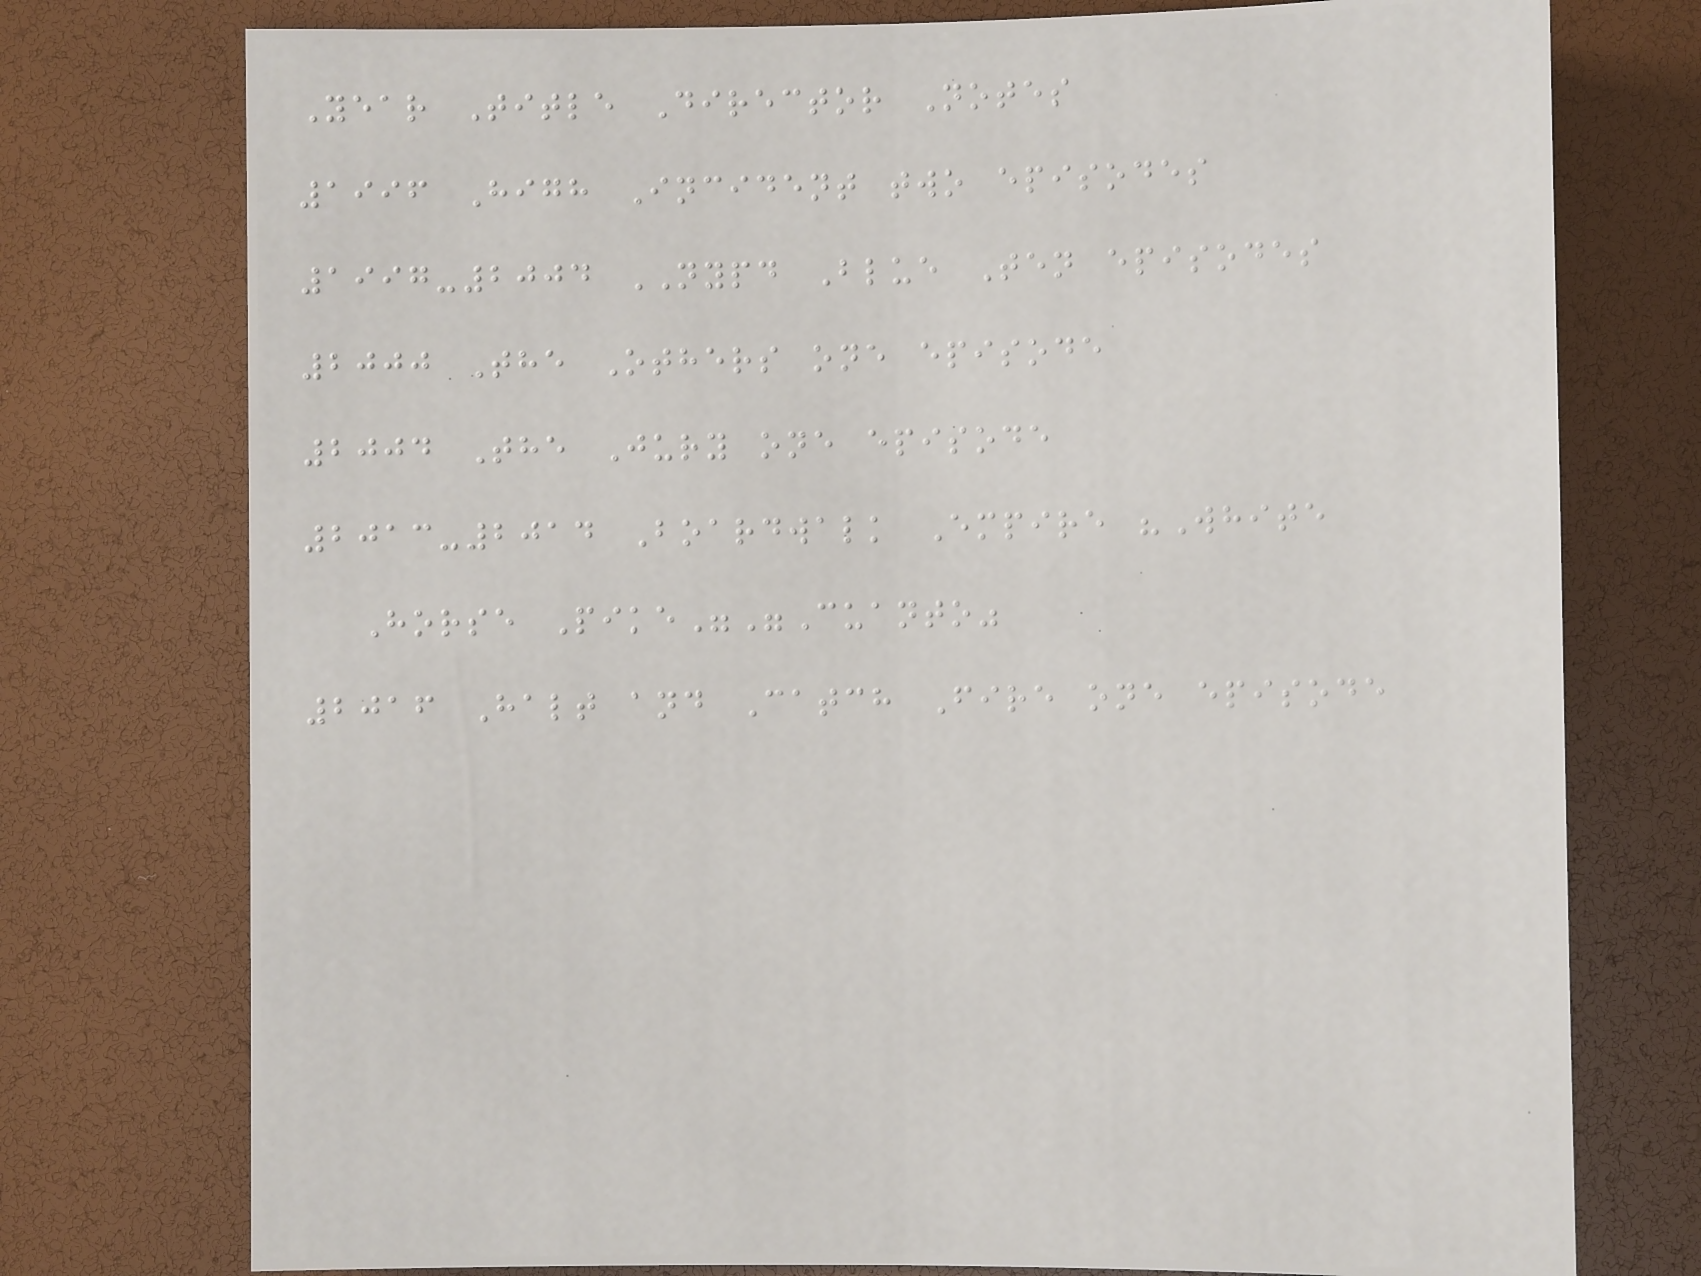Year Title Director Notes
1996 High Incident two episodes
1997-2004 NYPD Blue Ten episodes
2000 The Others one episode
2004 The Jury one episode
2013-2014 Boardwalk Empire "White
Horse Pike""Cuanto"
2016 Halt and Catch Fire one episode
